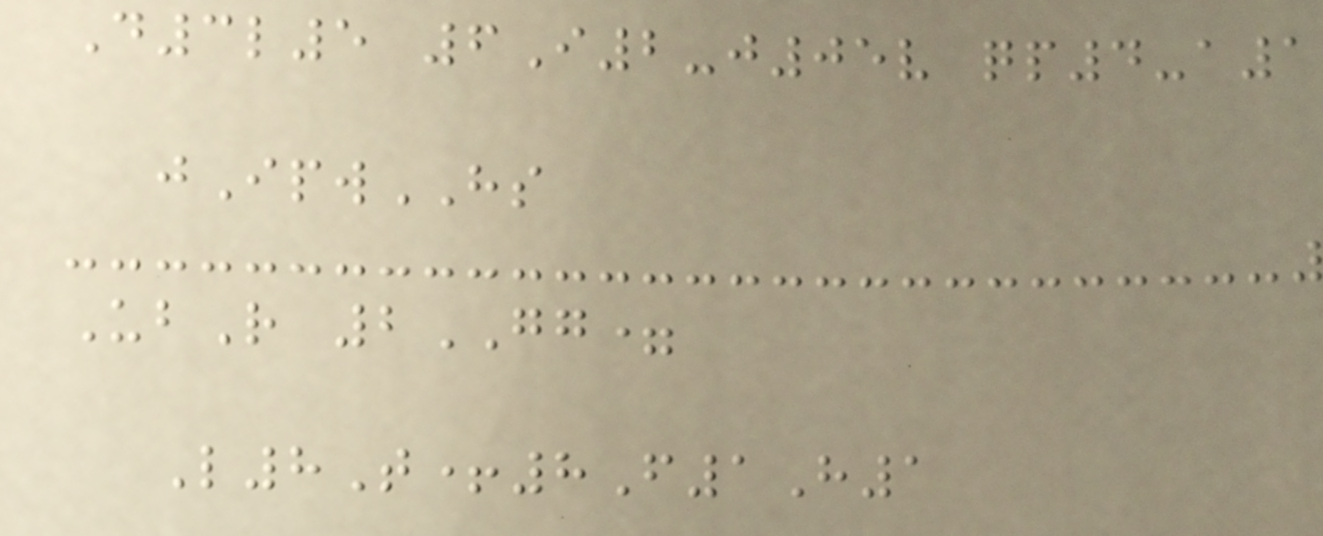D3l5 6I2-j05v qp4-a1
jIpwHS
UbR 2GG=
L8T+8F1H1
